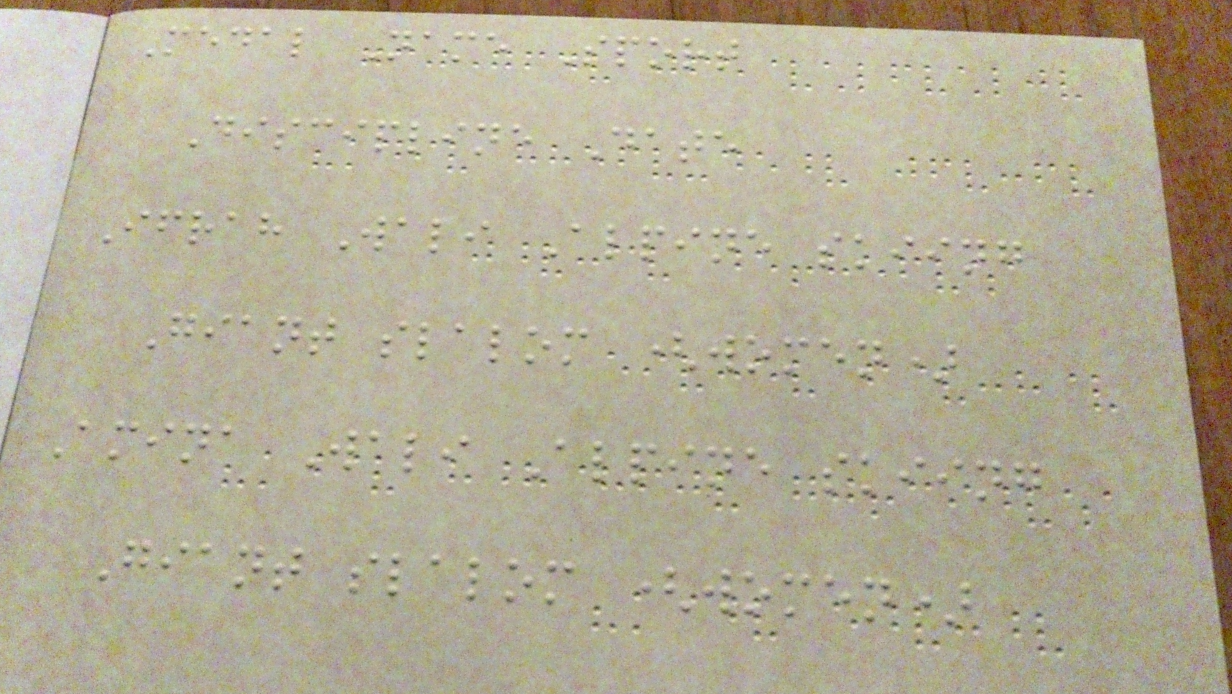Medal Name Sport
Discipline Date
Ifrah Wali Alpine skiing
Giant slalom (women)
Amina Wali Alpine skiing
Giant slalom (women)
